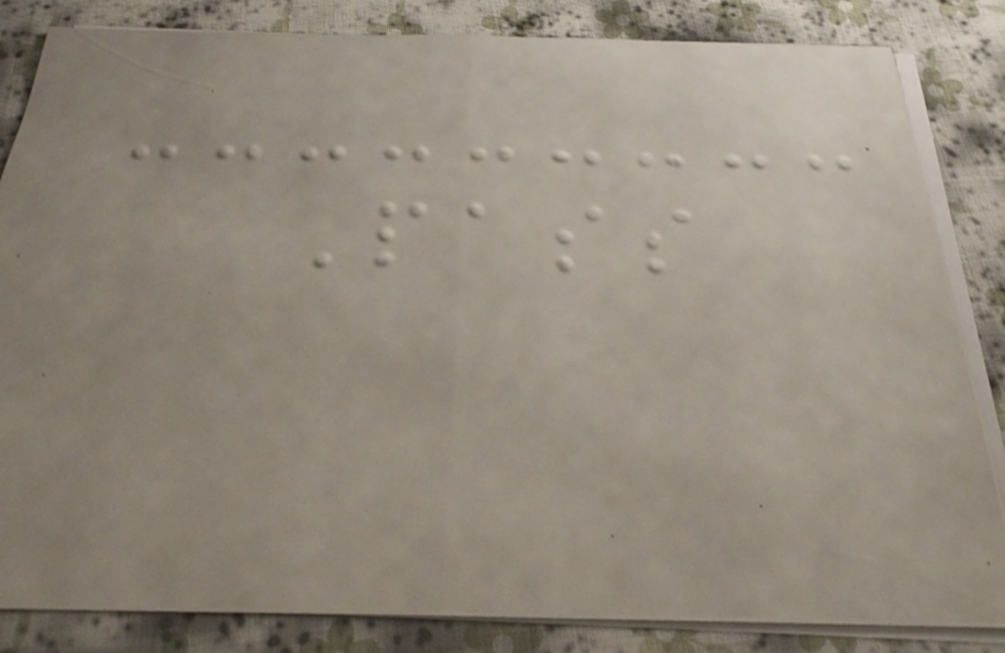Pass
